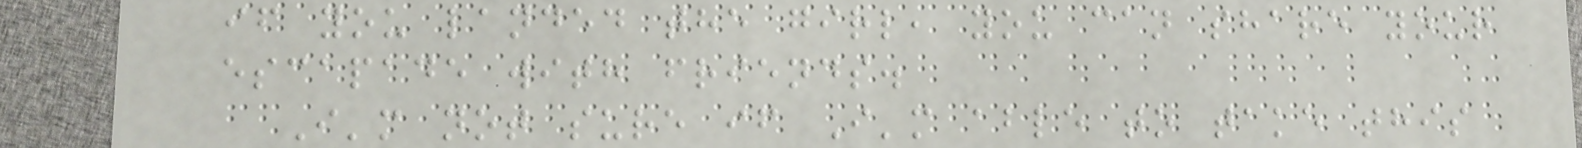if you landed the girl, you can share your
escapade with friends.
I'm not sure if I'm able to take this
